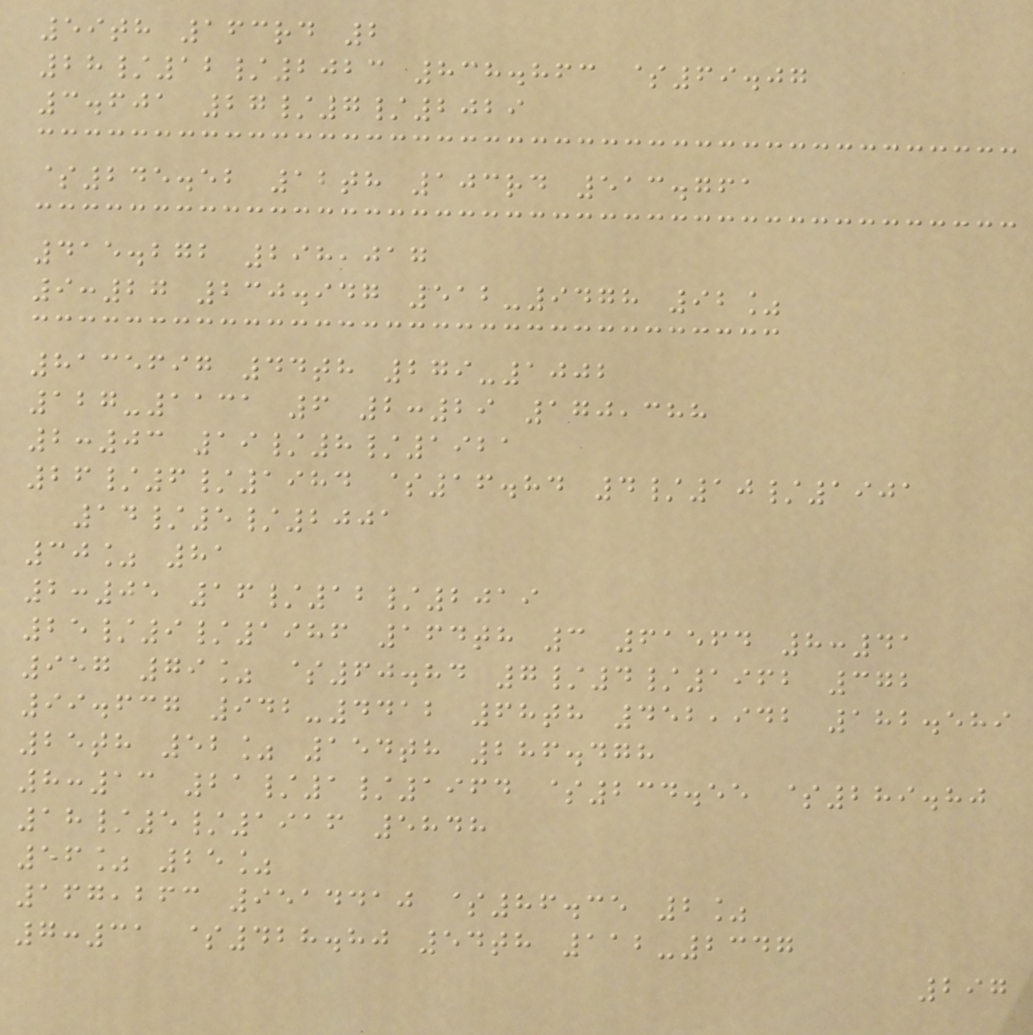59th 163rd 2
28/12/2023 838.863 $69.07
3.601 27/7/2029
$245.52 12th 103rd 513.761
415.272 298,017
9:27 230.947 512-9478 92%
8135697 44th 279-1002
127-1131 6 2:29 170,388
2:03 19/8/1921
26/6/1984 $16.84 4/10/1901
14/5/2001
30% 81
2:05 16/12/2019
25/9/1986 164th 3 61564 8:41
957 79% $60.84 7/4/1962 372
99.637 942-4412 68th 452,942 182.589
25th 52% 154th 286.478
8:13 21/1/1964 $234.55 $289.80
18/5/1916 5848
56% 25%
167,263 9514410 $86.35 2%
7:31 $428.80 54th 112-2347
297
